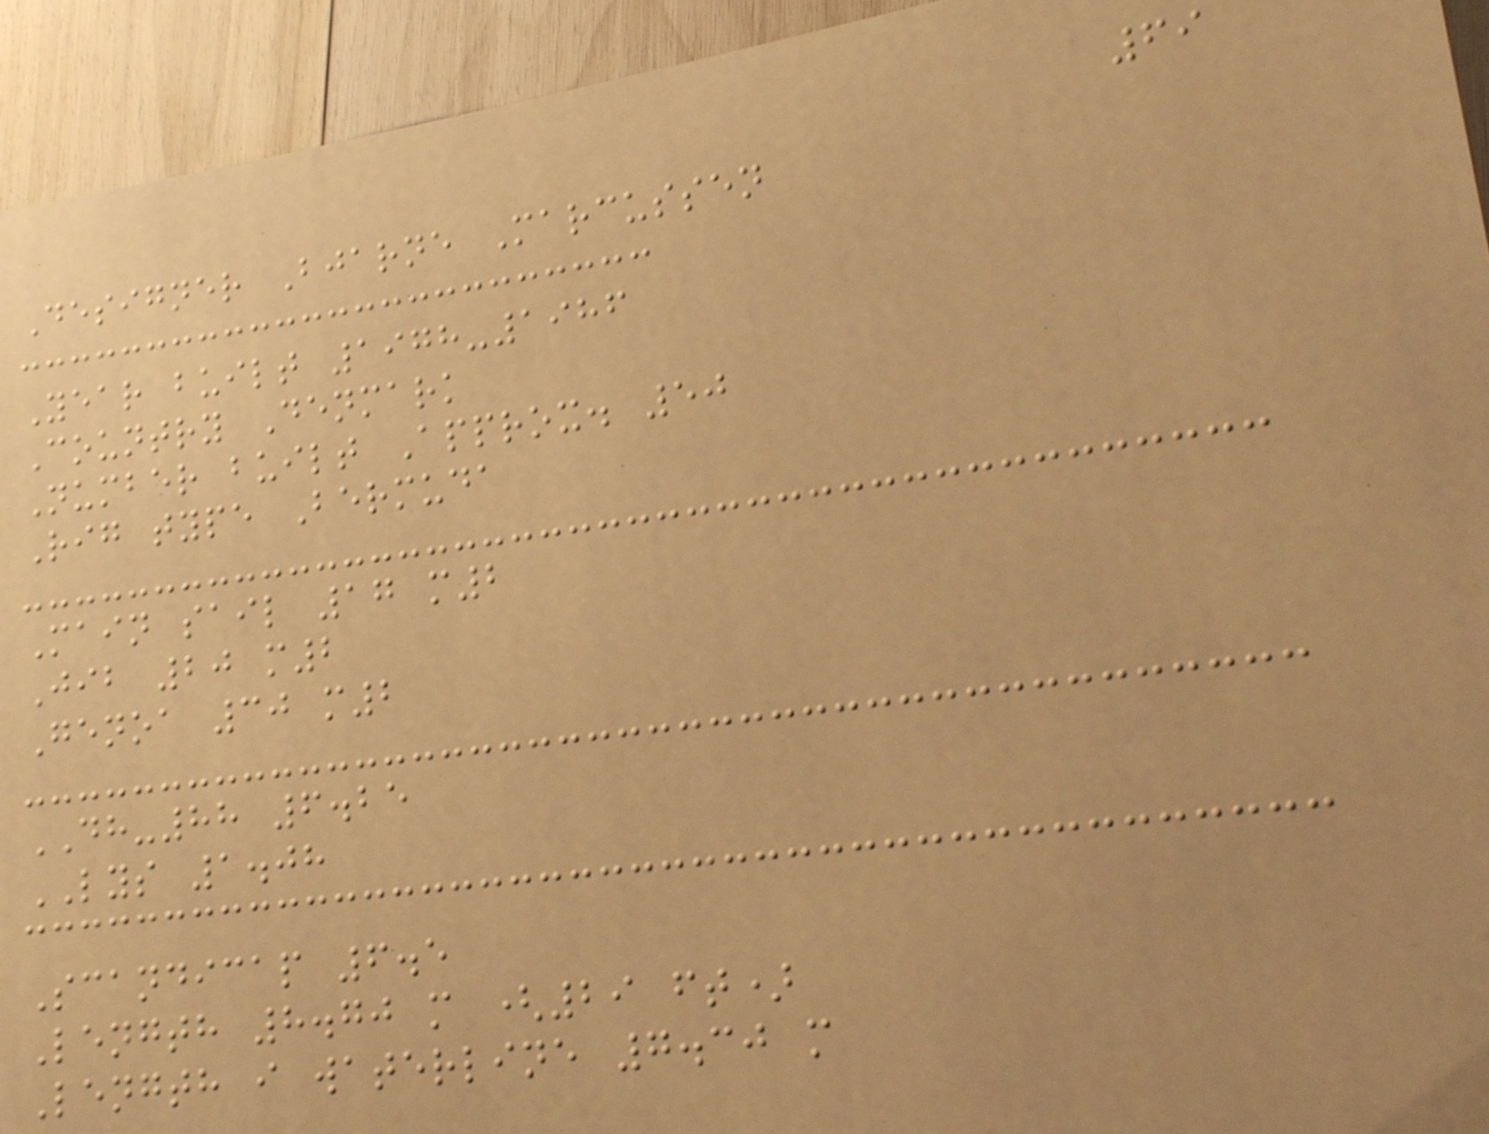69
Designer Bjarne Marcussen
Year built 1978-1986
Country Denmark
Number built Approx. 50
Rig type Bermuda
Main sail 17 m2
Jib 20 m2
Genoa 30 m2
DH-88 6.25
LYS 1.08
Scandicap 6.5
Length 8.70 m (29 ft)
Length i waterline 7.30 m
